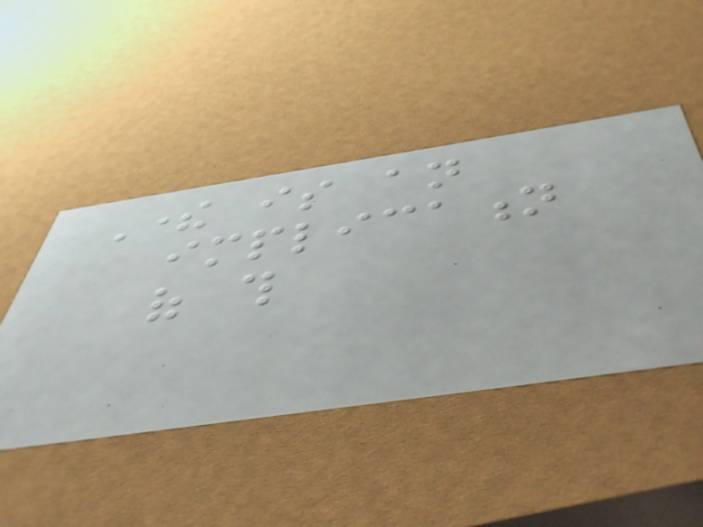There is an
implication
of this
